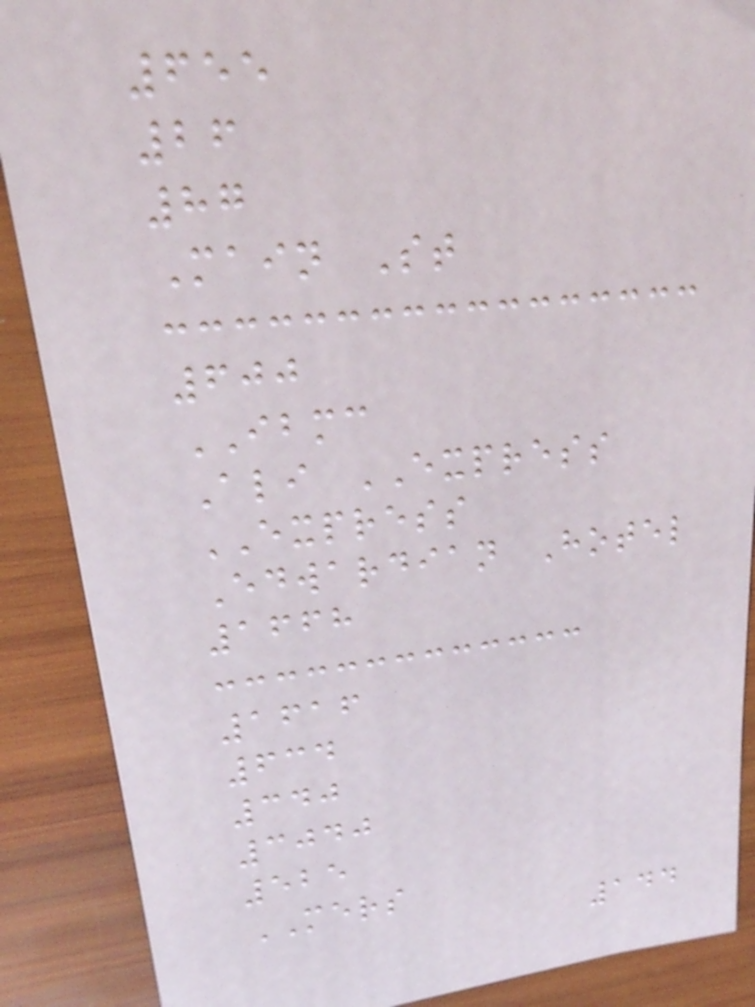655
26
87
Main St
600
IBMC
Ali EXPRESS
EXPRESS
Edwardian Hotel
1668
1616
634
340
3040
525
MERS
144
